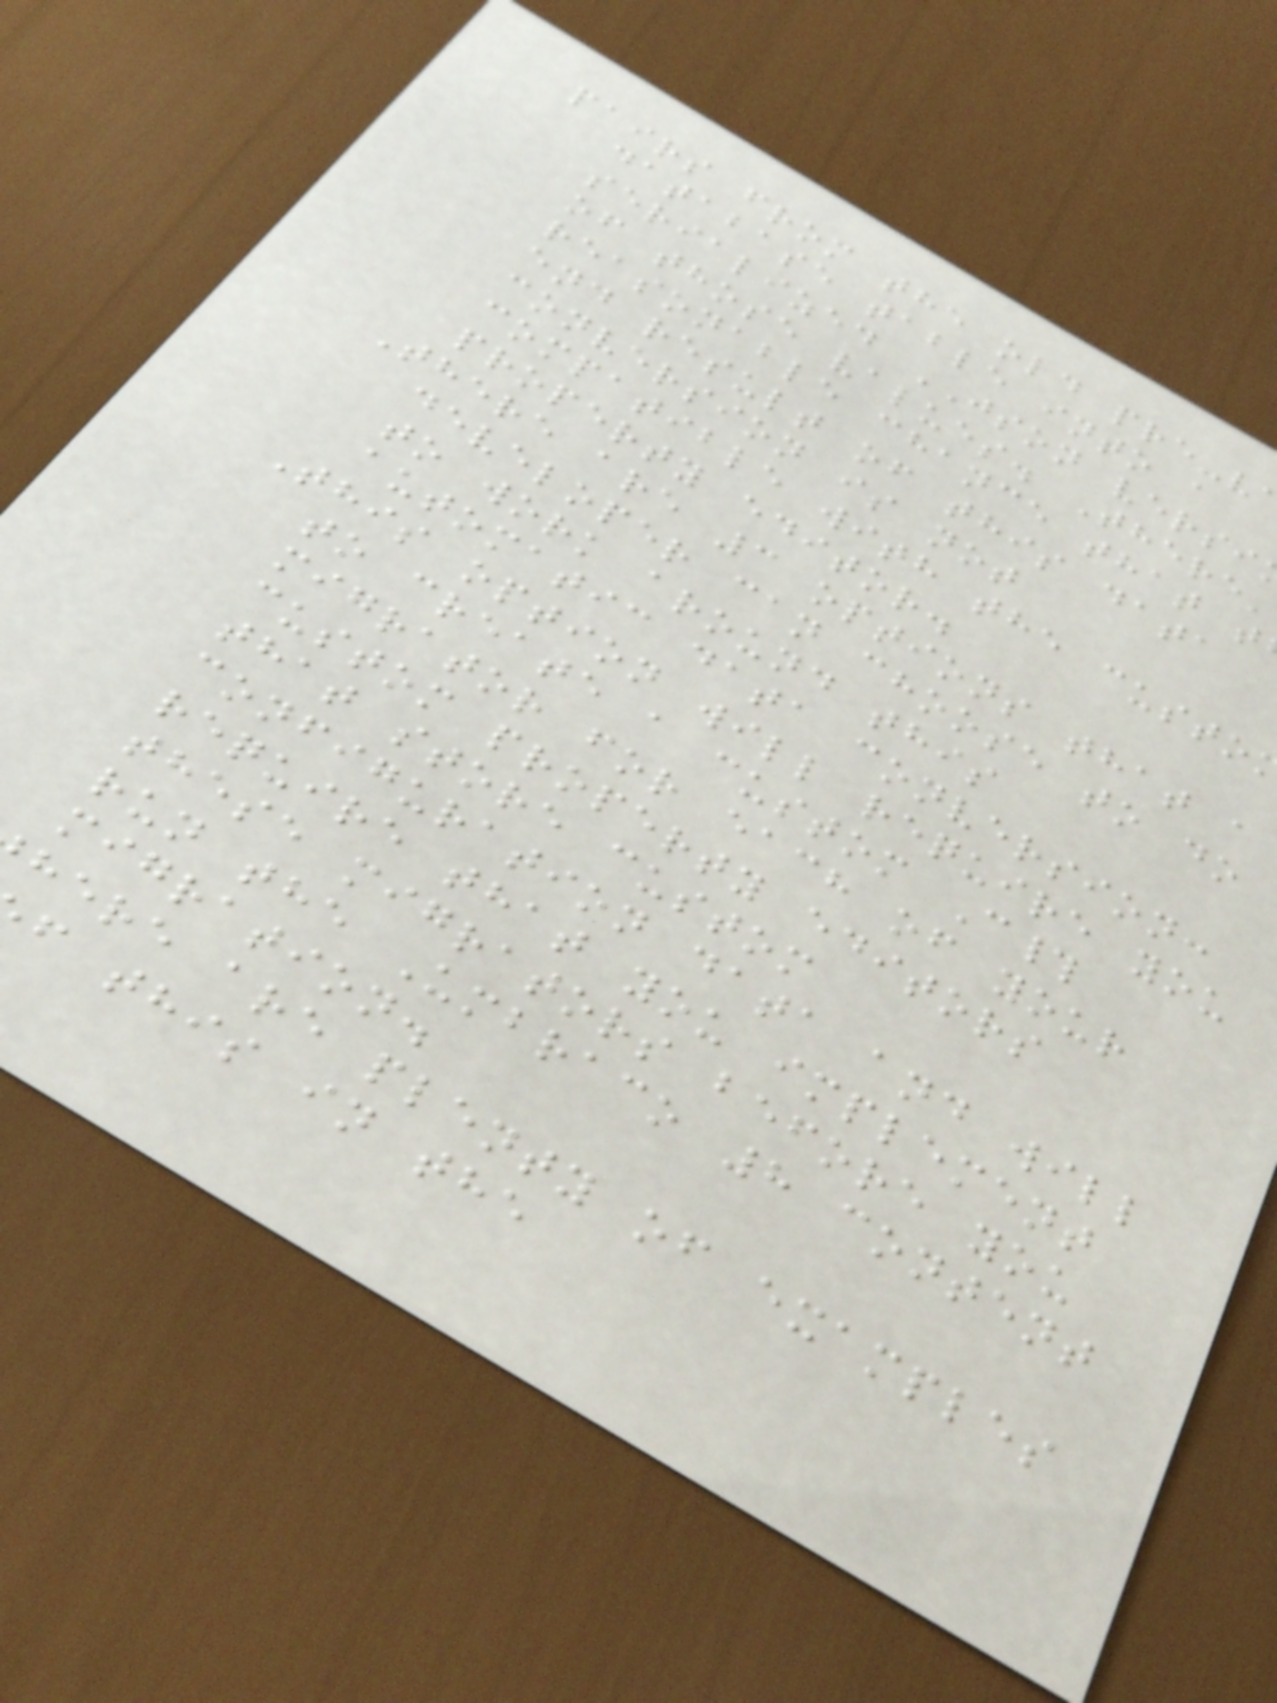pairs from the old pre-v
database table into a
serialized JSON versi
of those values. There'
reasonable chance that t
end result of this data
conversion is not
compatible with the custo
property editor.
There are 3 options that a
developer can choose to do
to work around this
automatic data conversion:
This option will require you
to create a custom C#
migrator for each of your
custom property editors
that store custom
configuration data and will
require that you implement
these migrators before you
run the Umbraco 8 content
migration.
here are plenty of examples
f this in the
